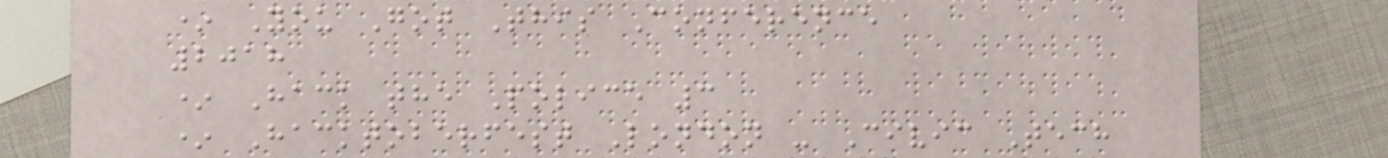* You Got This Conference
2018
* Hack the Police 3
* Hacktoberfest London - Civic Tech
